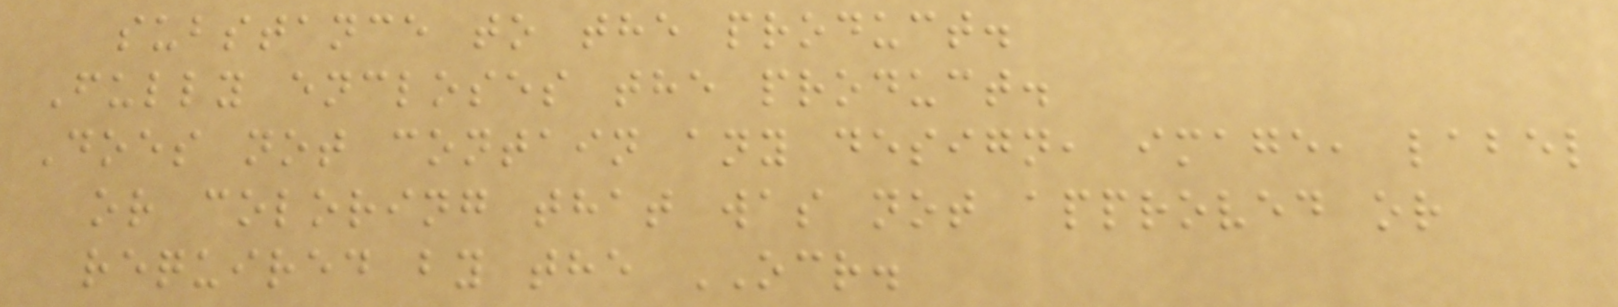substance to the product.
Fully encloses the product.
Does not contain any design, image, label
or coloring that was not approved or
required by the OCR.
